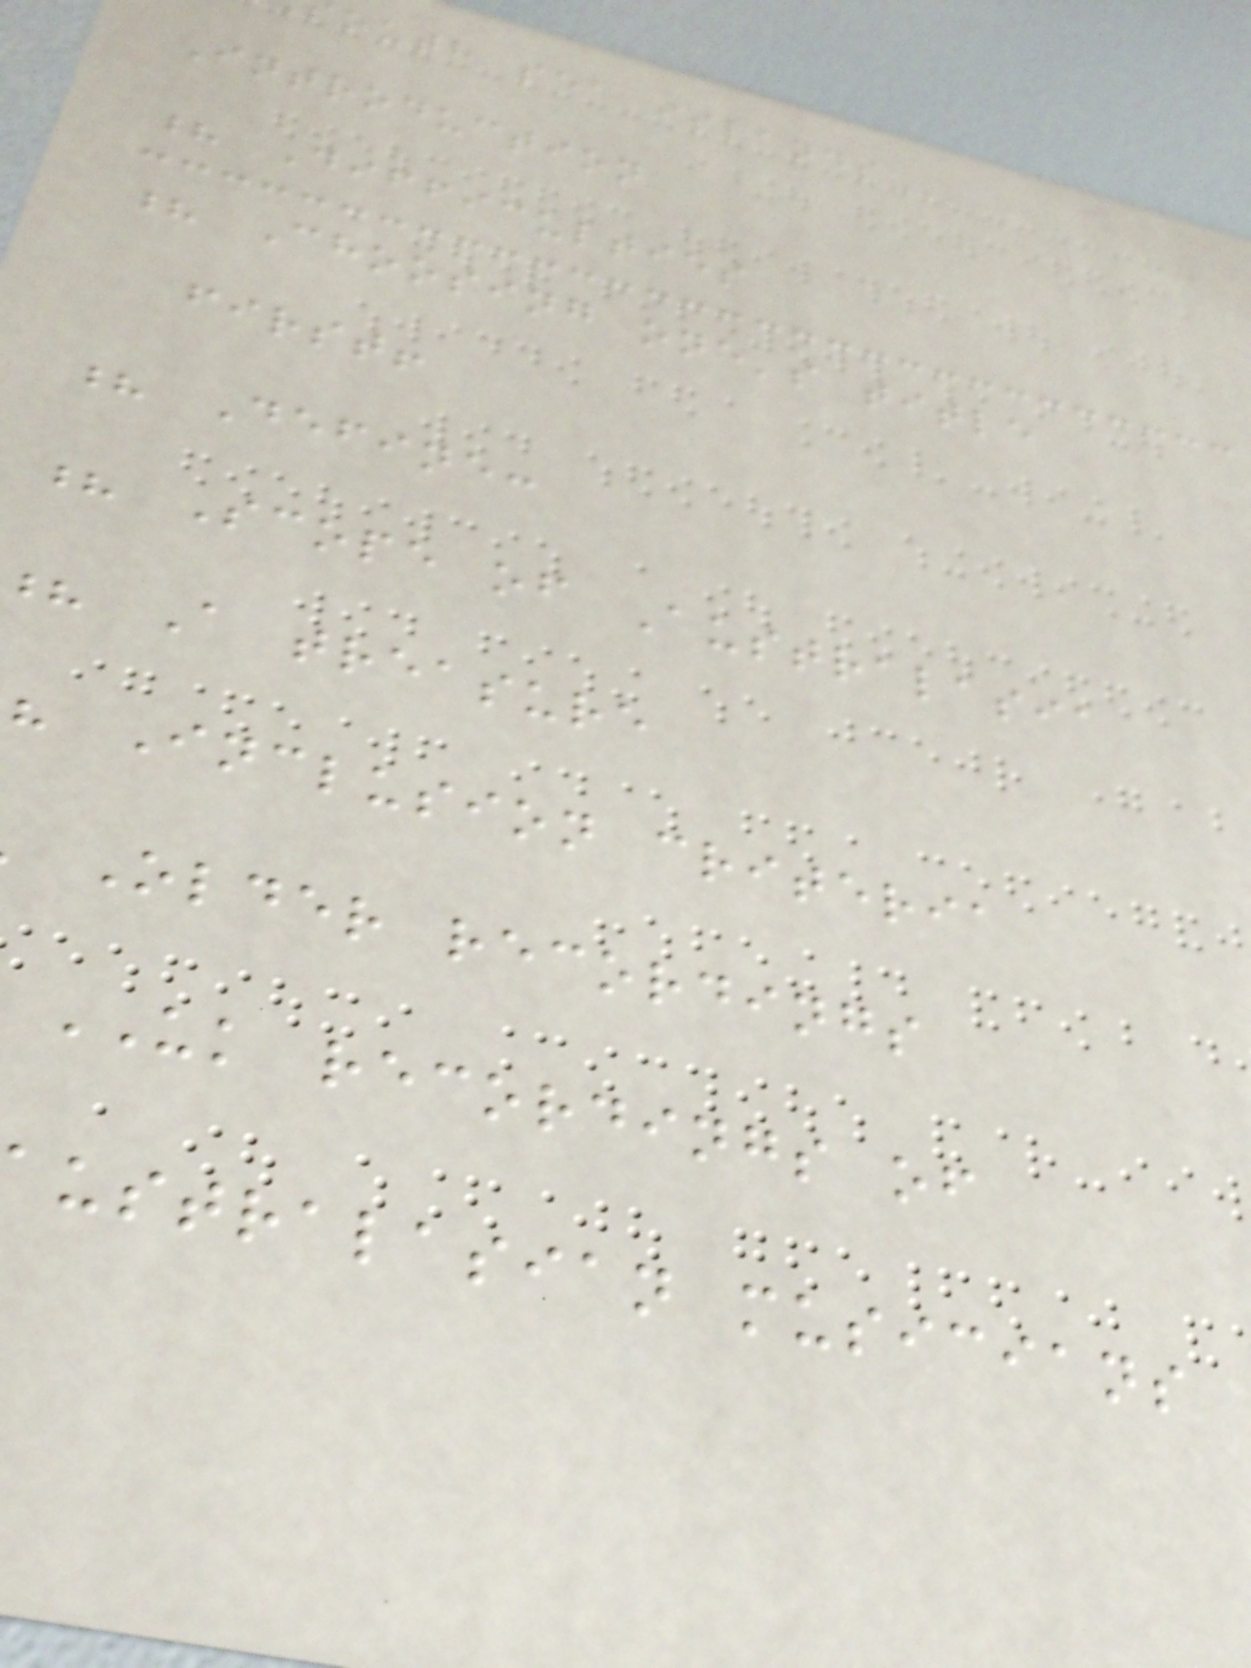outh sea
Introduction
? Difficulties
? Choosing one's title
first!
? Define:
? Scope of Australasia
A treasure
Inclusion criteria
Older recordings
UK recordings of
ustralasian musicians
